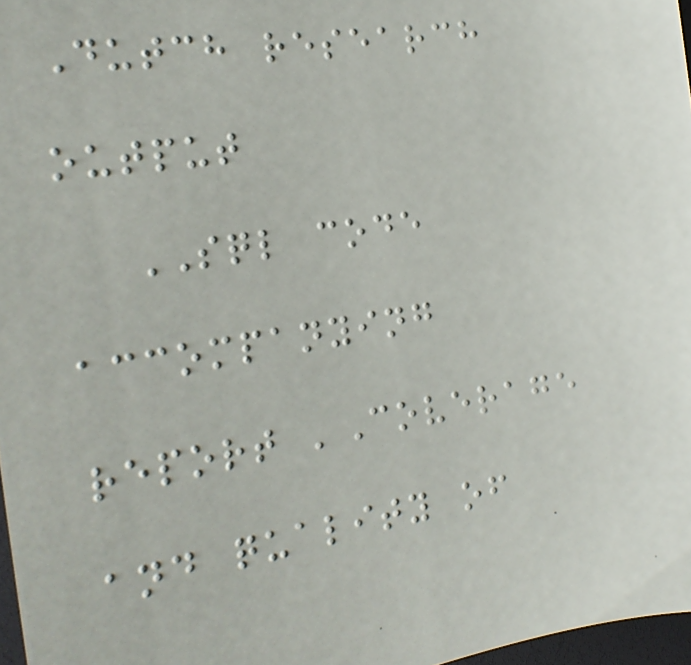Dutch research
output
SQL code
accompanying
report 'Coverage
and quality of
